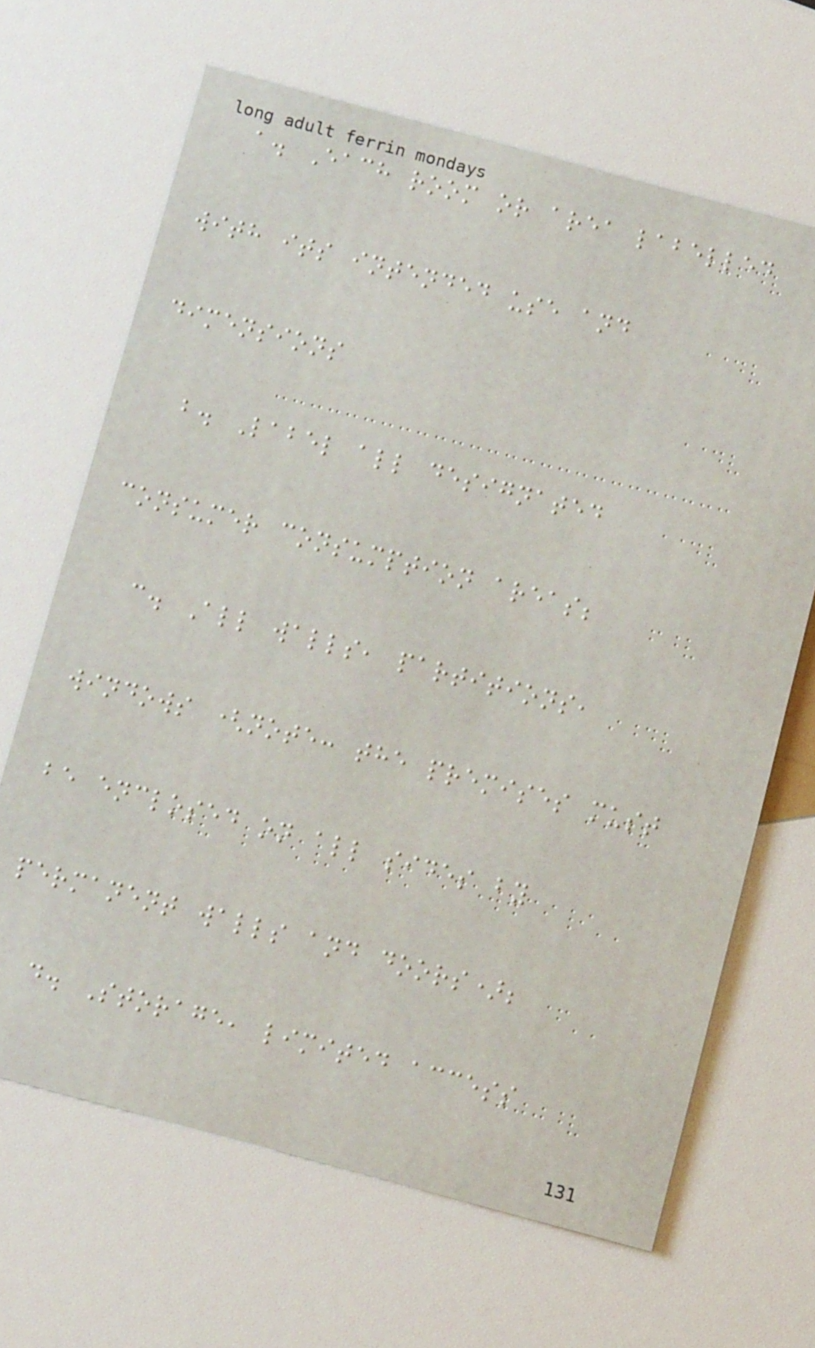a. Each room or area labelled
with its intended use and
dimensions
b. Label all designated
consumer consumption areas;
c. All walls, partitions,
windows (note: the premises must
be enclosed on all sides by
permanent walls and doors);
d. Storage, limited access
